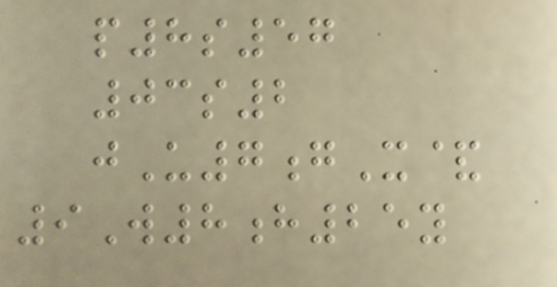p8s57
03s2
jU7gX&
9W8h25y
